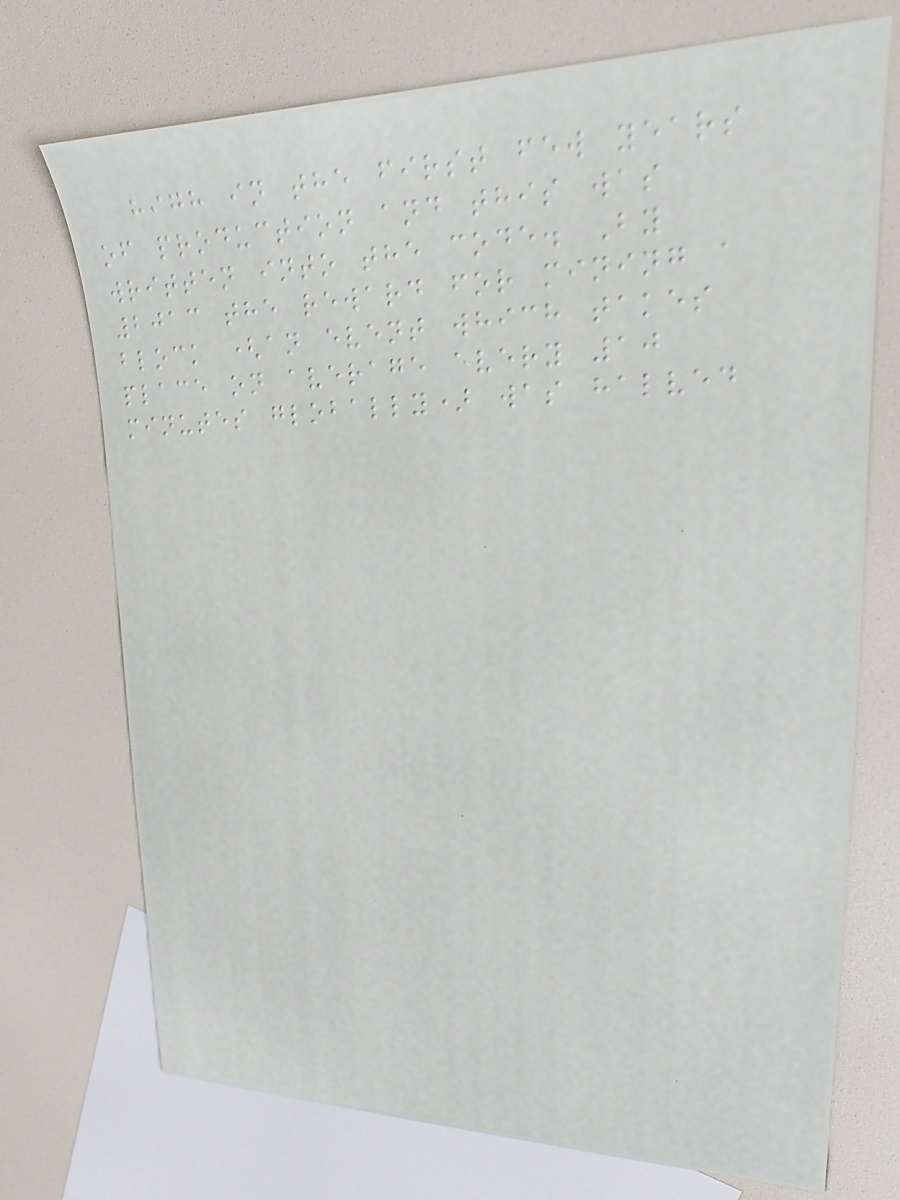high in the first few years
of production and this was
written into the code. By
2013 the reward for mining a
block (an event which takes
place on average every 10
minutes globally) was halved
